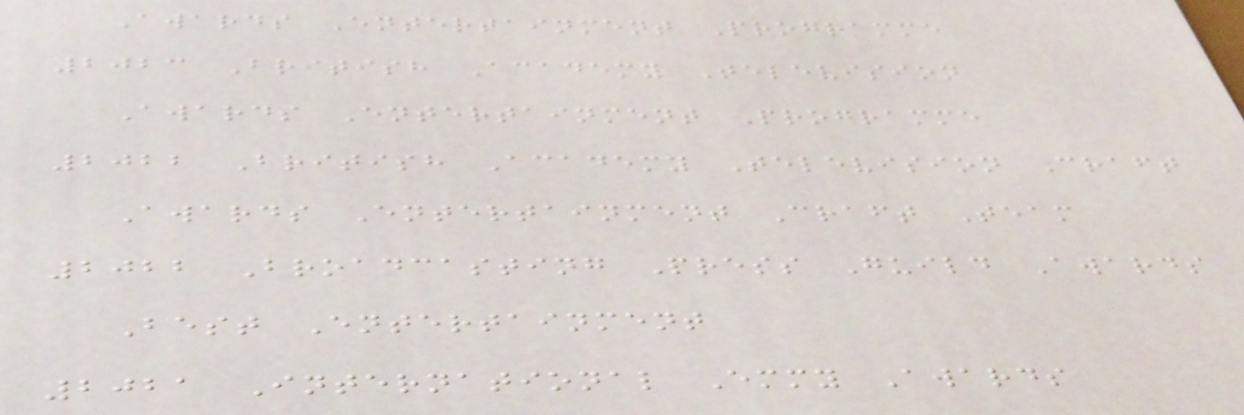Awards Entertainment Programme
2023 British Academy Television
Awards Entertainment Programme
2022 British Academy Television Craft
Awards Entertainment Craft Team
2022 Broadcasting Press Guild Awards
Best Entertainment
2021 International Emmy Awards
